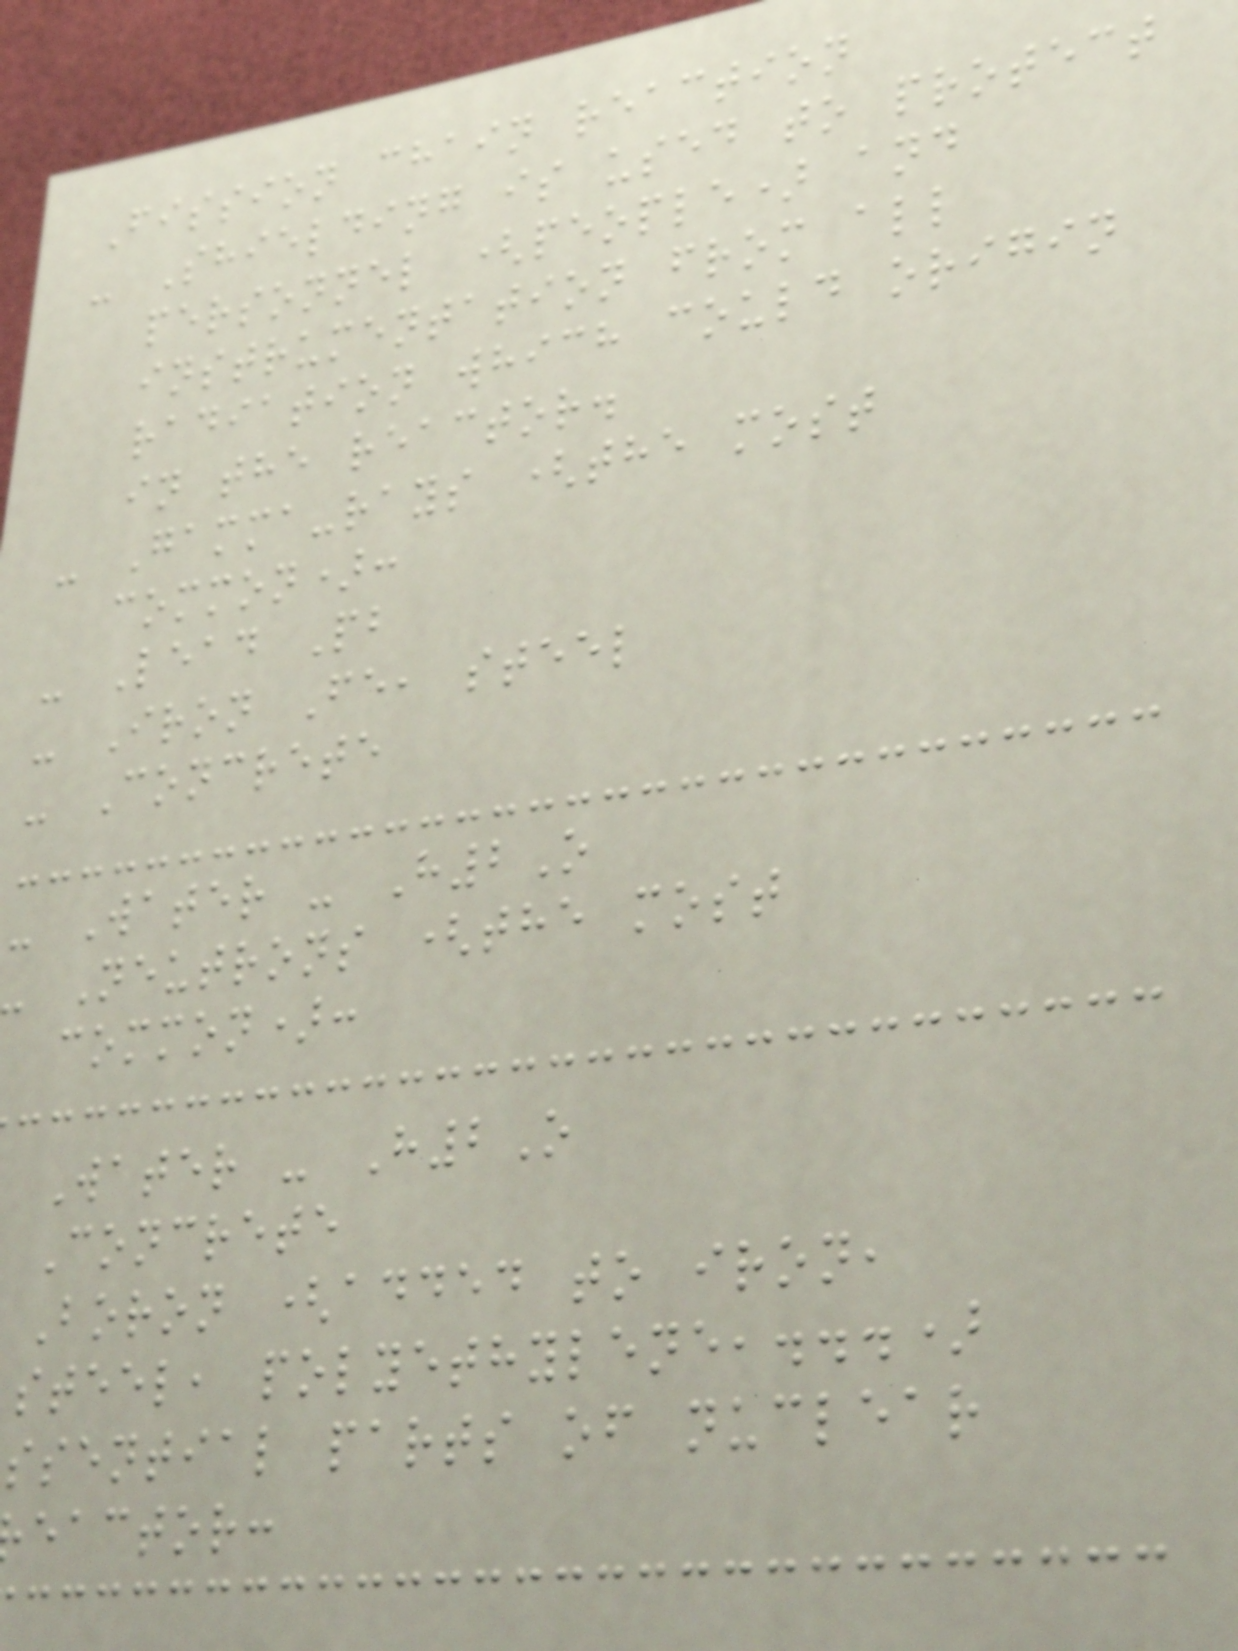Fission chain reaction
- Shielding is used to protect
personnel (people) and
instrumentation from all
radiation which could origin
in the reactor.
- Gamma-rays (the most
common):
- Lead Pb
- Iron Fe, steel
- Concrete
- Water - H2O
Neutrons (the most
common):
Water - H2O
Concrete
Boron (added to iron,
steel, polyethylene,...)
ssential parts of nuclear
eactor:
